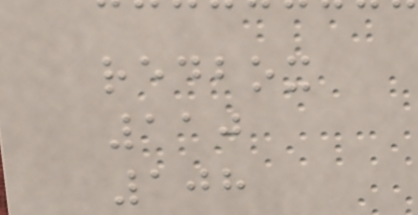redbox
110
108
